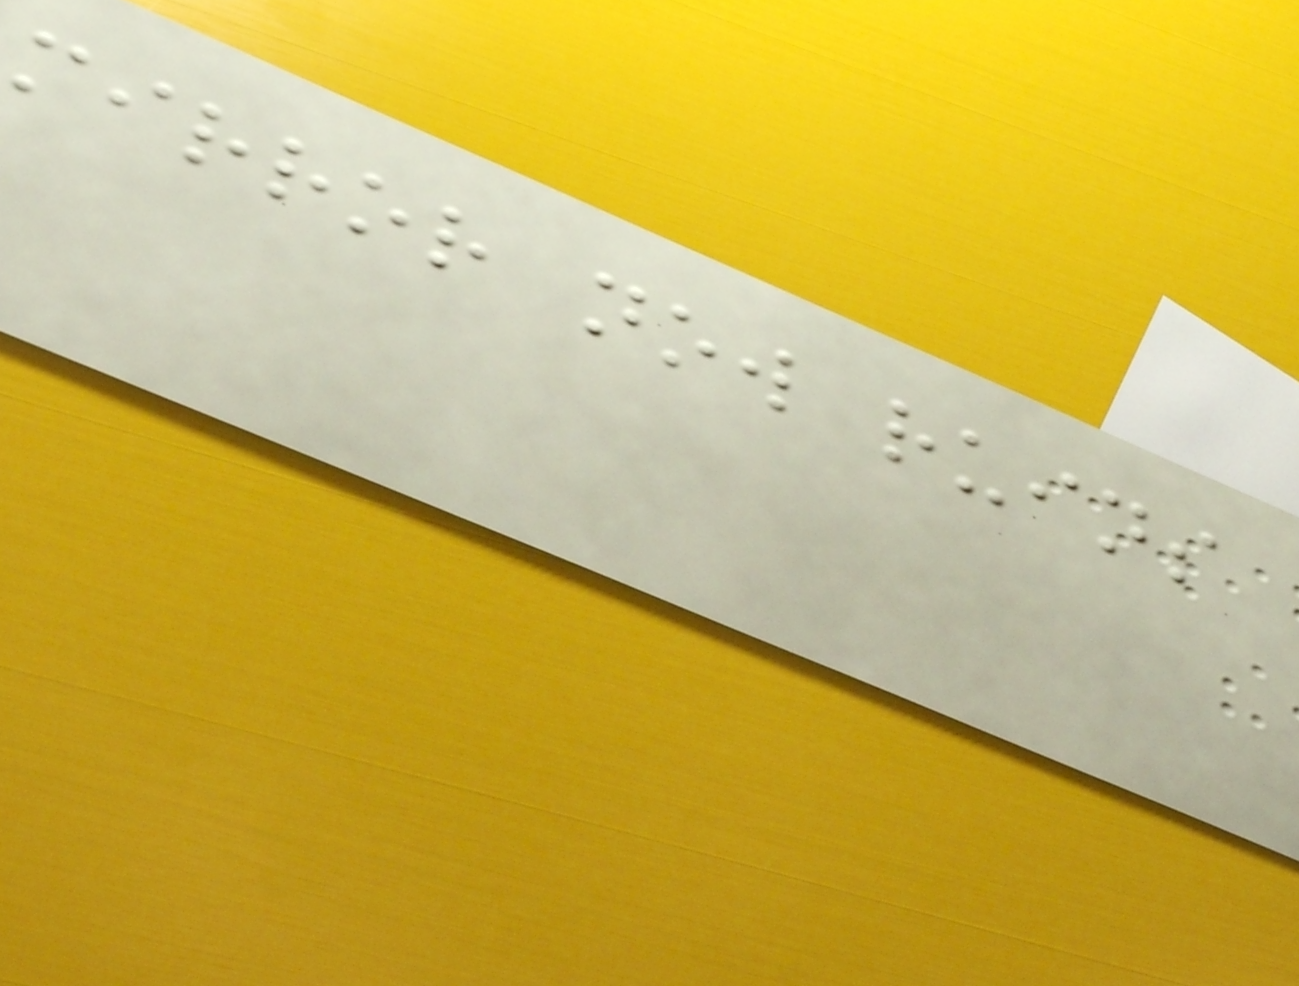mirror now ruins
